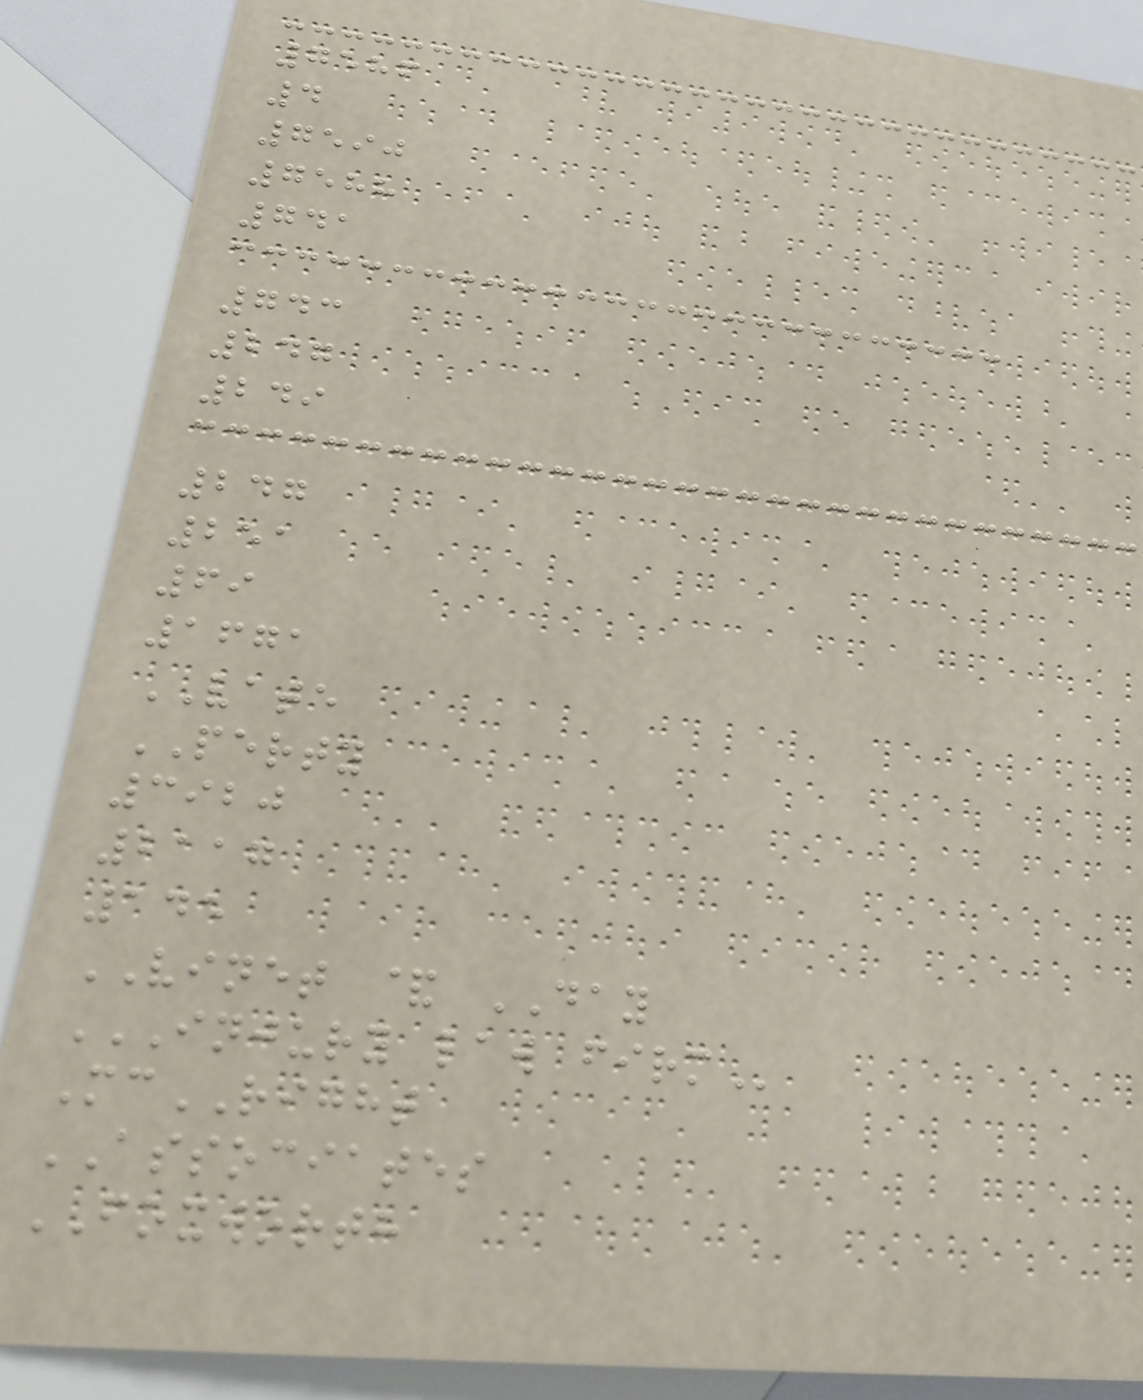7586
4
7590
7588
741
743
247
249
247
251
69
1671
VATE
PERTY
3920
2117
145
VINET & DAY
INJURY LAW FIRM
McRIGHT
ASSOCIATES
FOXWORTH
